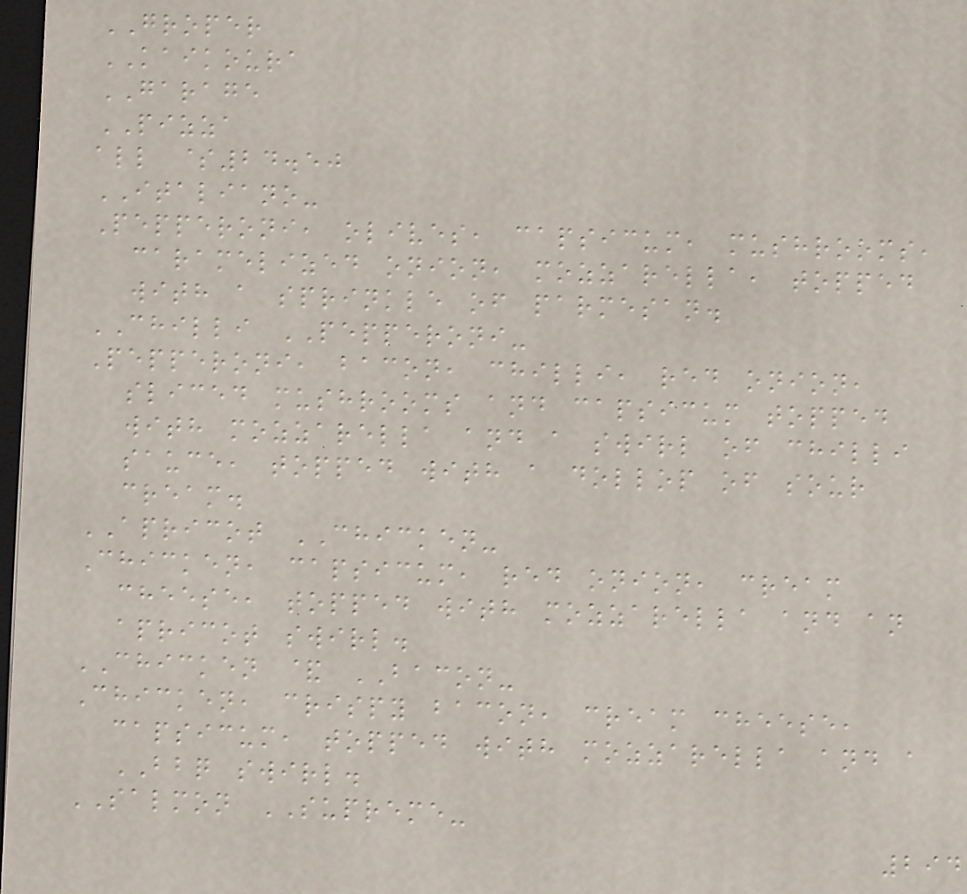GROPER
KAIKOURA
GARAGE
PIZZA
all $24.50
ITALIANO-
Pepperoni, olives, capsicum, mushrooms,
caramelized onion, mozzarella, topped
with a sprinkle of parmesan.
CHILLI PEPPERONI-
Pepperoni, bacon, chilli, red onion,
sliced mushrooms and capsicum topped
with mozzarella and a swirl of chilli
sauce, topped with a dollop of sour
cream.
APRICOT CHICKEN-
Chicken, capsicum, red onion, cream
cheese, topped with mozzarella and an
apricot swirl.
CHICKEN & BACON-
Chicken, crispy bacon, cream cheese,
capsicum, topped with mozzarella and a
BBQ swirl.
SALMON SUPREME-
294
